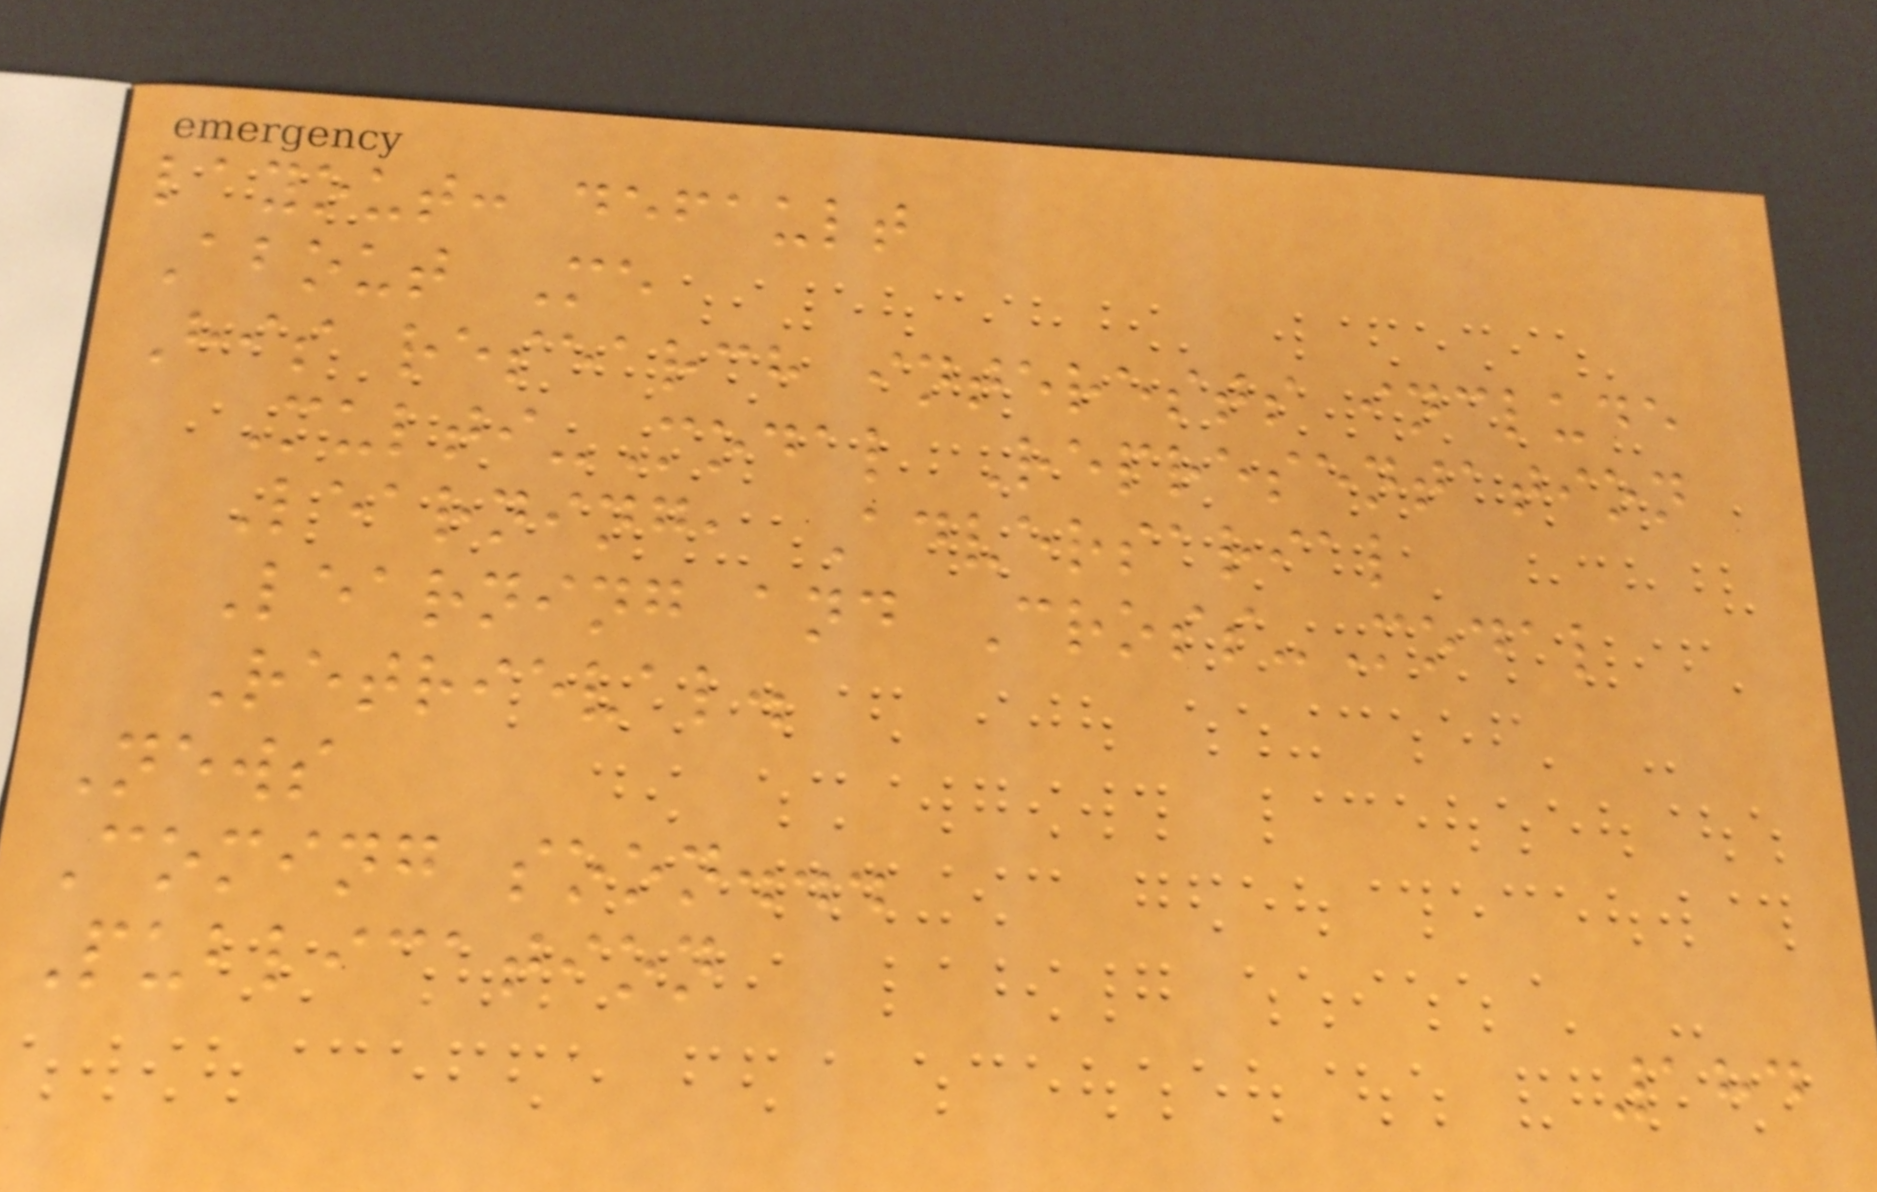layout: default
About Me
His research interests include
Multi-Modal Representation
Learning, Adversarial
Learning and Cross-Modal
Retrieval.
News
Coming soon...
Publication
184
